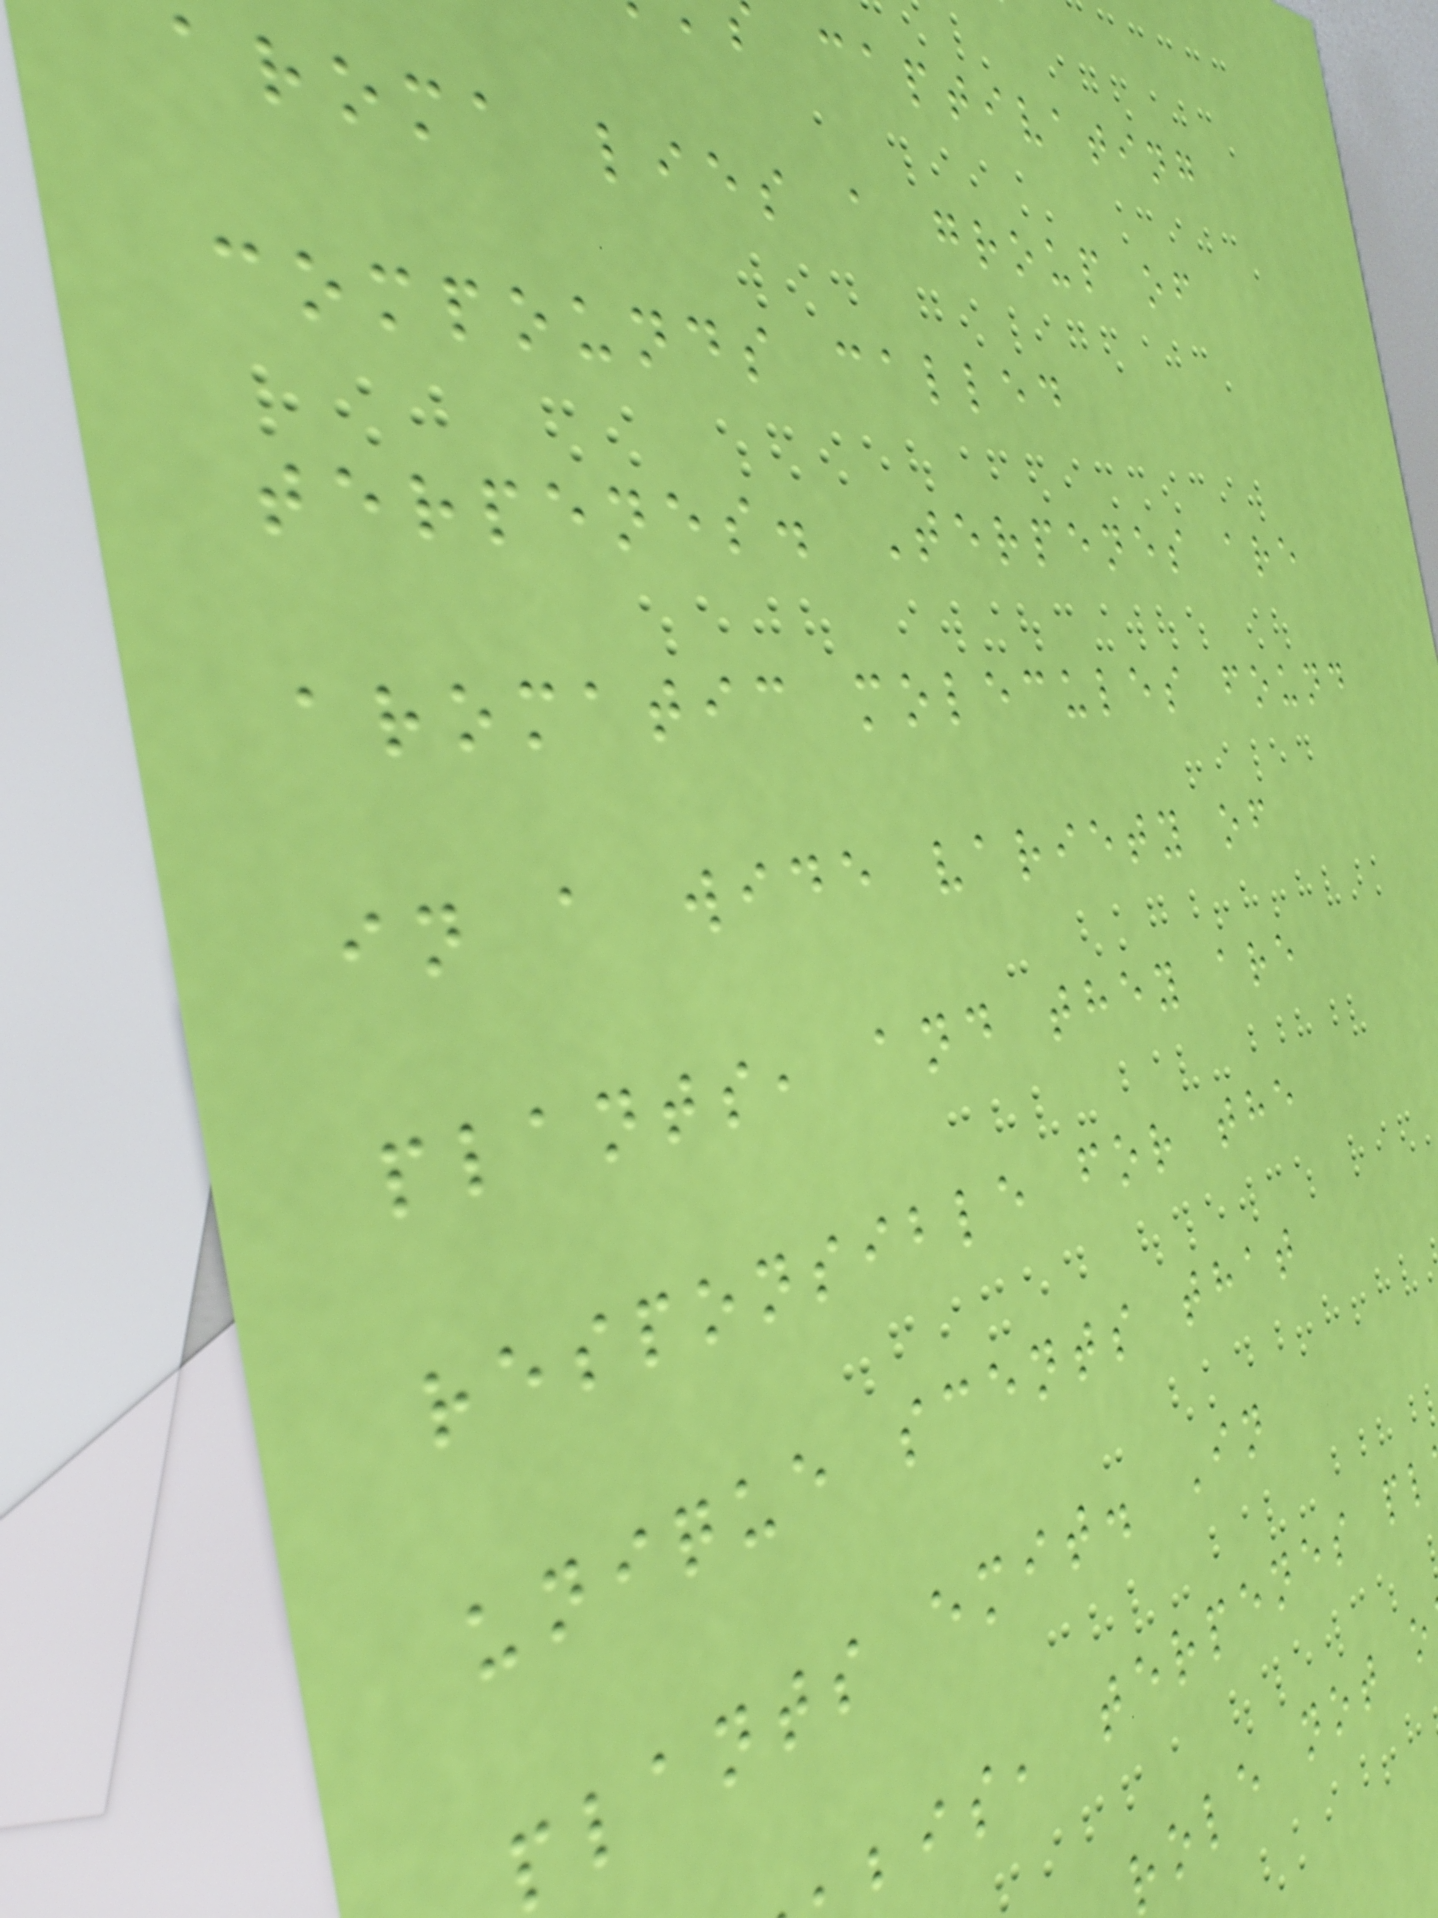captivating
aroma lies a group of
compounds called
terpenes. Terpenes are
aromatic molecules found
in a wide variety of
plants, and they are
responsible for the
unique scents that
plants emit. In
bis, terpenes pl
role not o
